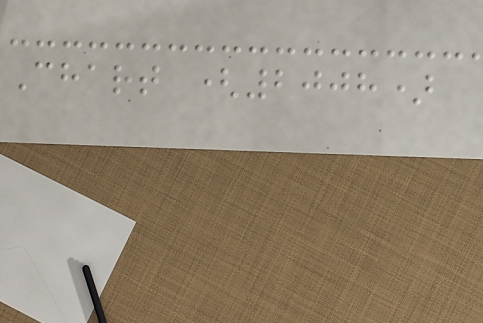Chart (2008)
